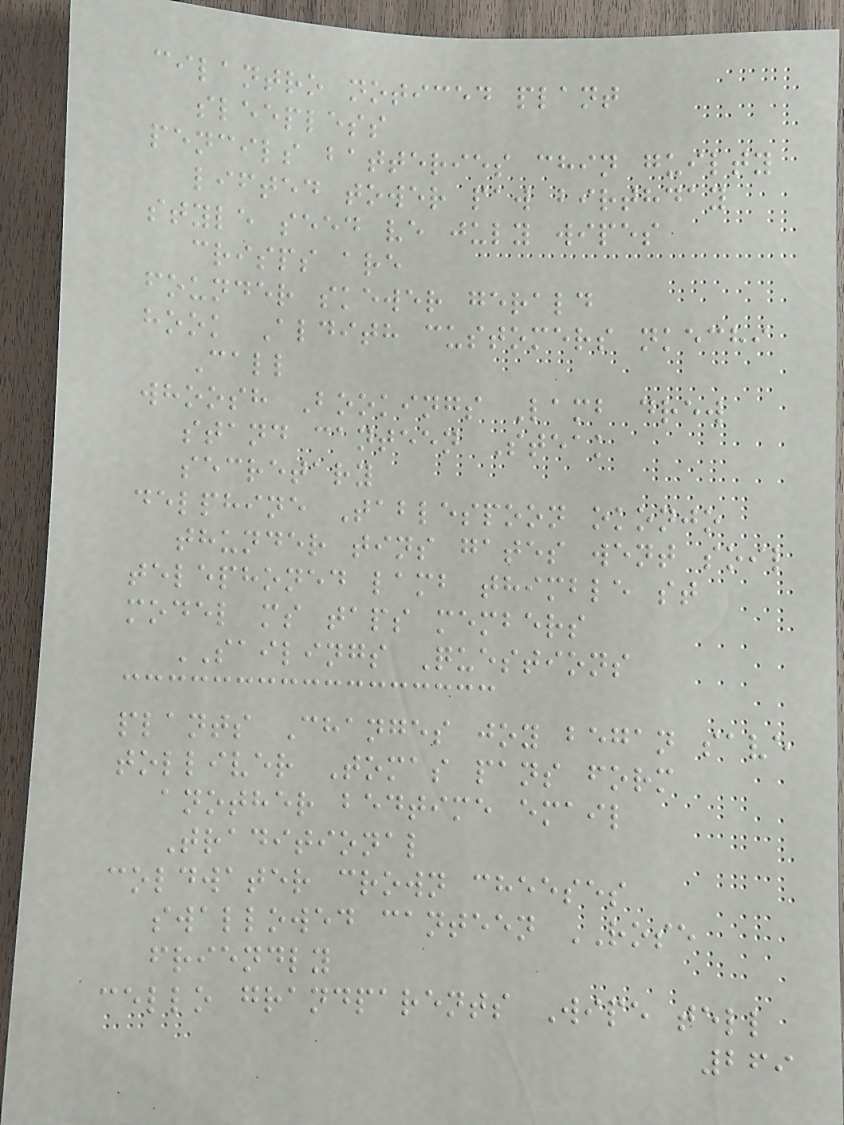cilantro noticed plant
sleepless
pencils batteries chin guilty
lifted tower paw birthday
style seed ve july wipes
crisps are
founder skewer gerald
hook Aldith customers nkechi
Call
whoosh Bookings Lamb drew
stand canteen Steak
secretary
delphine Tablespoon okonjo
thunder tins gates went soil
telephoned lamb thimble st
model ms taps members
SAILINGS Questions
plants Changes joy began save
tolliver Tomas pans form
another bedtime email
Traditional
coldwater crown cheeses
swallowed canteen ROSE
friendly
cello grandparents Wipe tell
269
